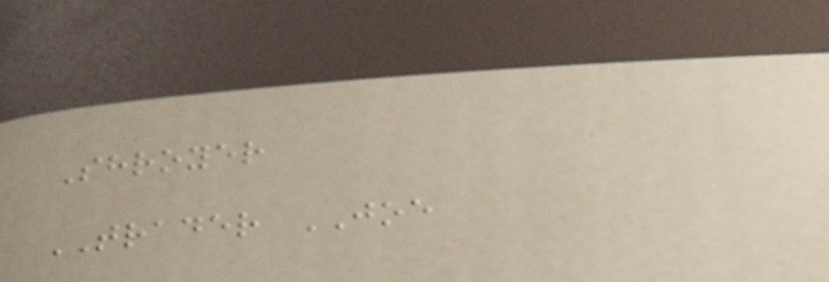Shroyer
TRADER JOE
